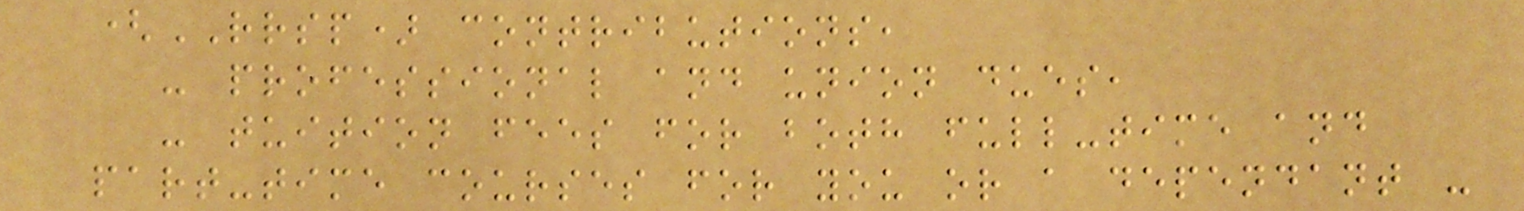(RRSP) contributions,
- professional and union dues,
- tuition fees for both full-time and
part-time courses for you or a dependant -
